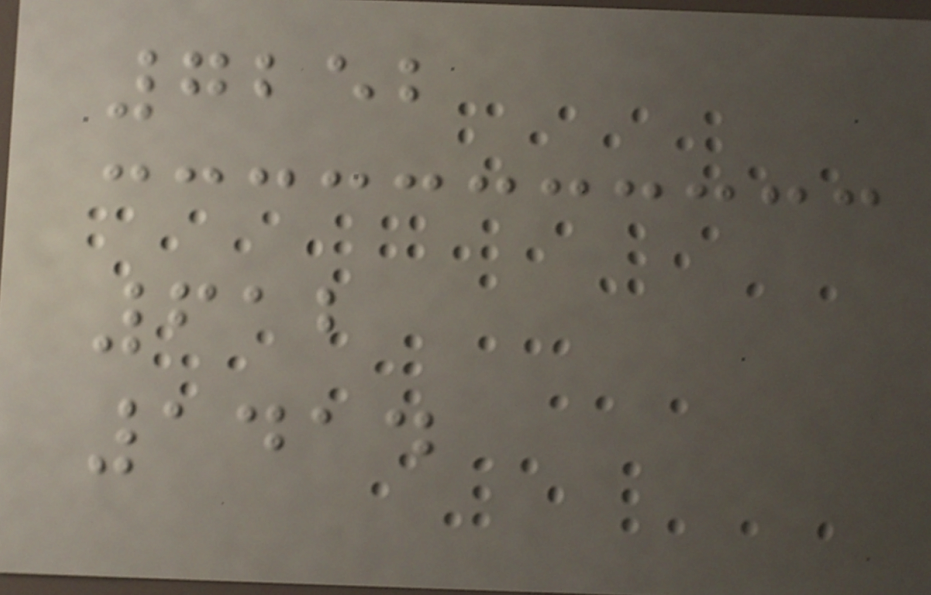7252
612
1414
